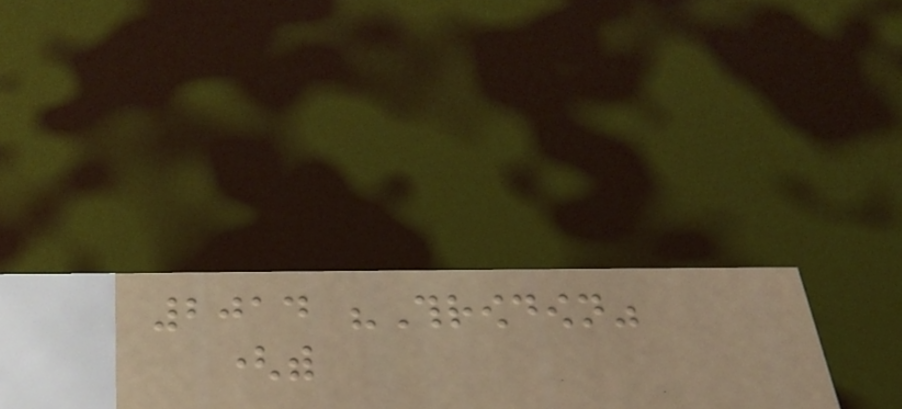2014 "Throwdown"
(with
